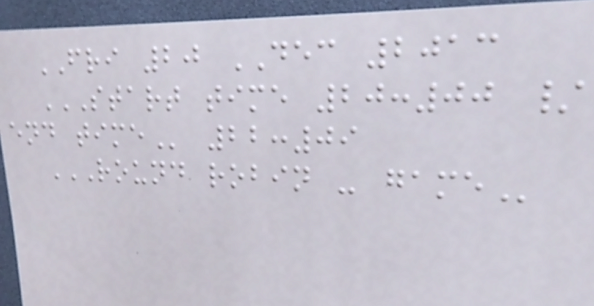FRI 20 DEC 2013
START TIME 20:00 /
END TIME 22:09
ROUND ROBIN - GAME
